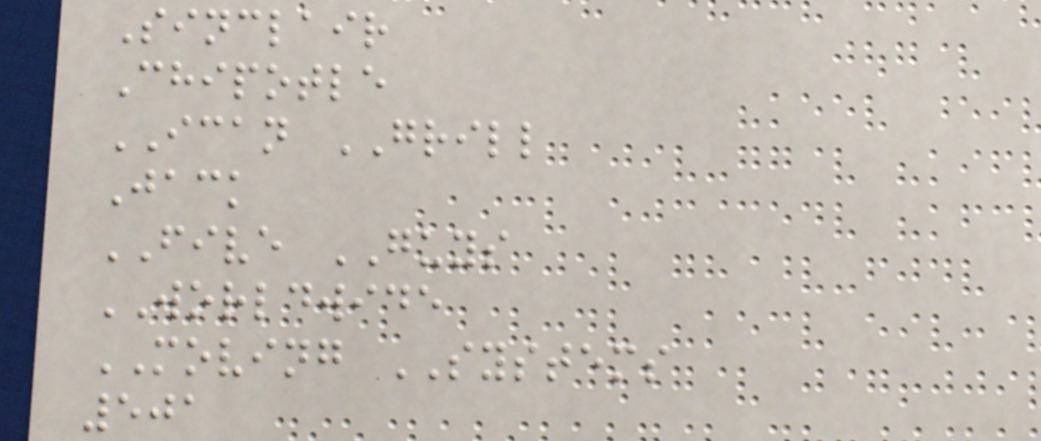Sinclair
Chipotle
ICAN GRILL
Jack
FIVE GUYS
WORLDWIDE
MOVING SYSTEMS
501
